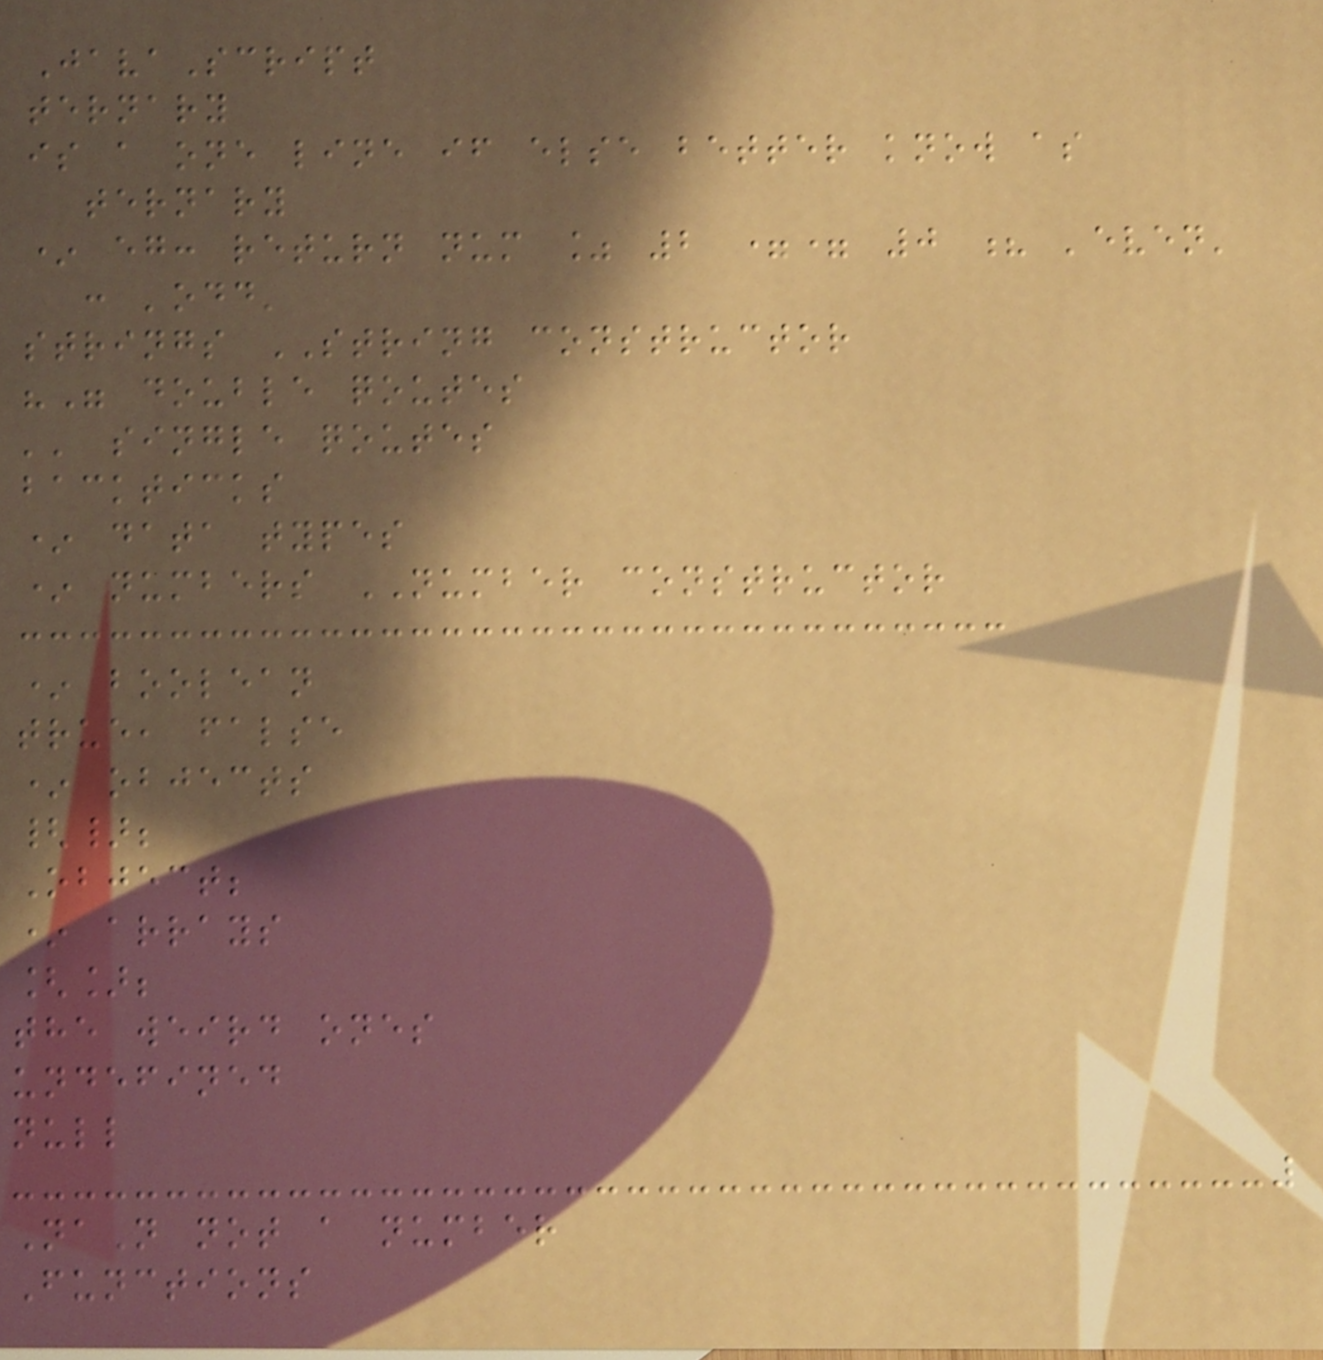JavaScript
ternary
is a one line if else better know as
ternary
* eg: return num % 2 == 0 ? 'even'
: 'odd'
strings STRING constructor
"" double qoutes
'' single qoutes
backticks
* data types
* numbers NUMBER constructor
* boolean
true, false
* objects
{};
Object;
* arrays
[];
the weird ones
undefined
null
NaN not a number
Functions
